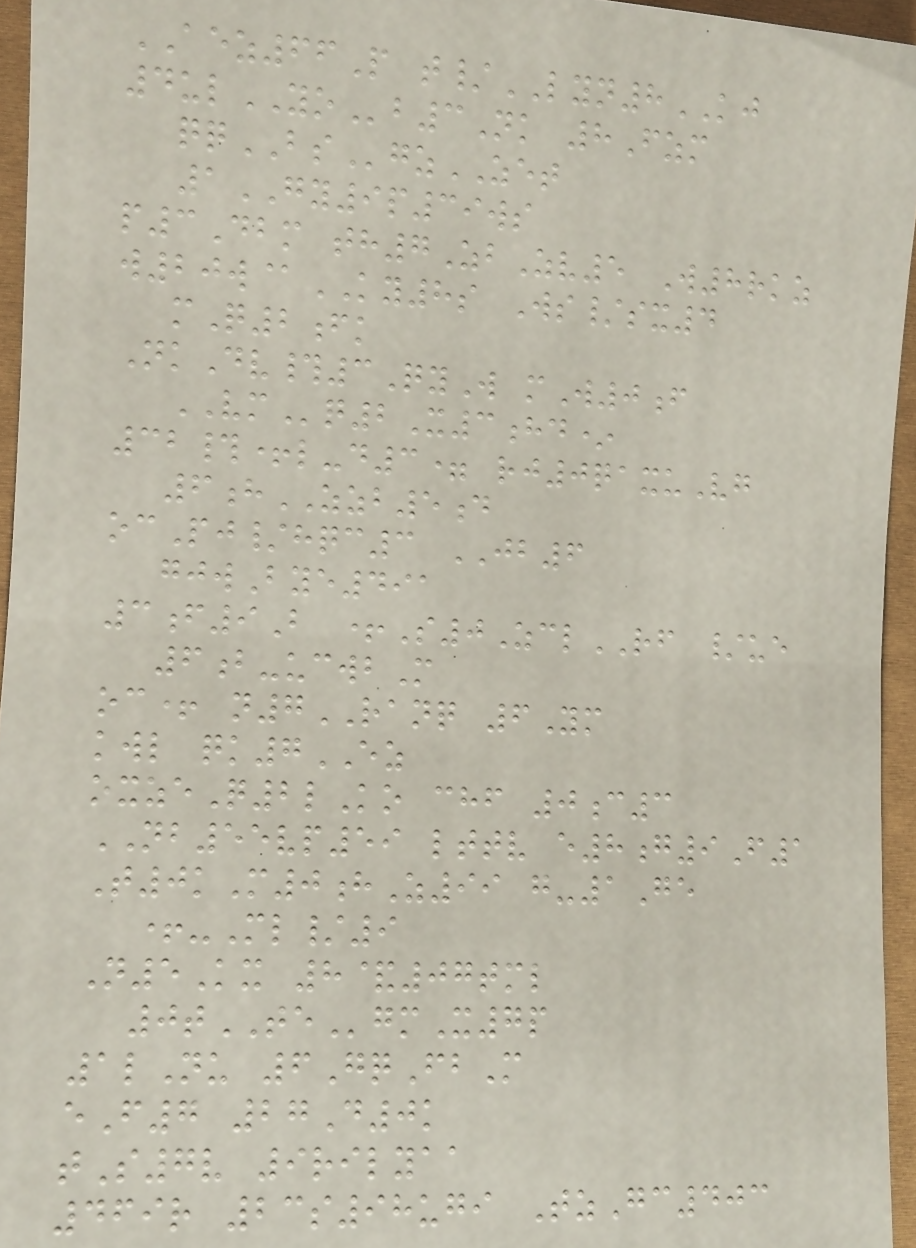AEZ66P t/LYN8KJ
4ulYOb3Nk 8Fzm
qqBSgzZET
1GY9p39ws
p3Dbm th7ZbZv5 W8rkz
w20w@KY8s Ws/sx4
mQ2fk
NkDv#3QyW mW0f
VMq2X3hd*
32#+l-d3= rj0qaxuVg
6hZZB5d
ocPj/hqc3 JB6
gjwBye491
3f9B +S0ZclRF /ue
6b-ucwbM
oc+ n7RANQ 6Ym
kwl qk7EZ
oxzeQ2lKo chf 0c3
NB55vp59 lttv e8g9F1
T0kM0hZ99 g-1Ge
+-Ml/9
N5Kx 8&07tml
0tTEgmX7p
1lNu 6GqFbM
eF7 27D0k
tS7v 9rilyaa
469r 23s98ugi TzGc403
